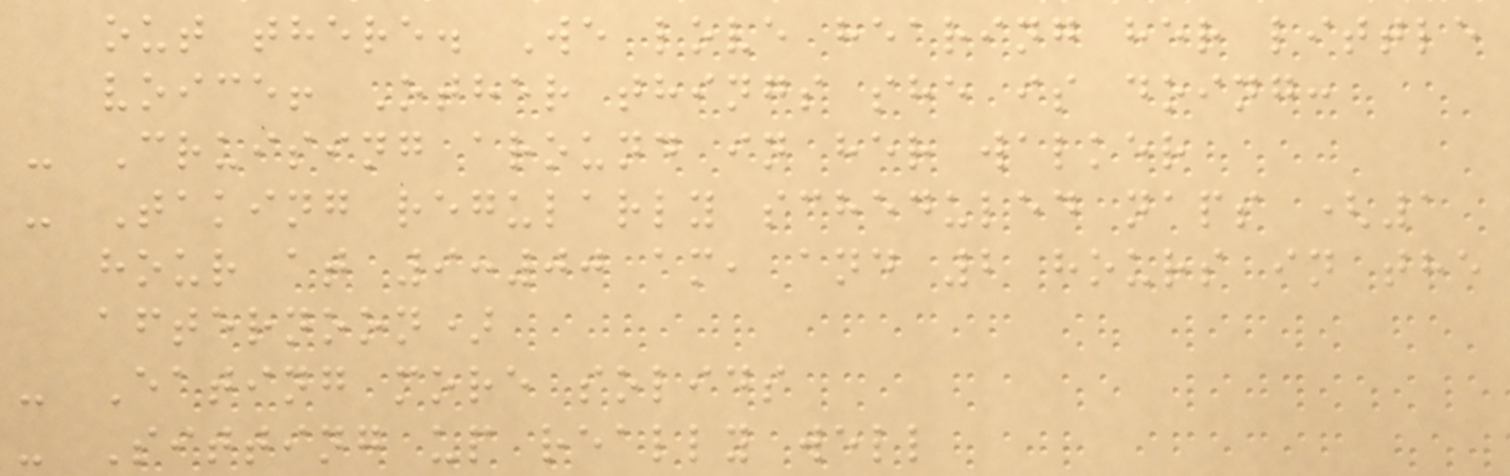out there. We love hearing her little
voice! Other things she is doing:
- Cruising around in her walker
- Taking regularly scheduled naps (1
hour at 9:00 am, and 2 hours in the
afternoon)
- Eating more solids
- Sitting up really well
